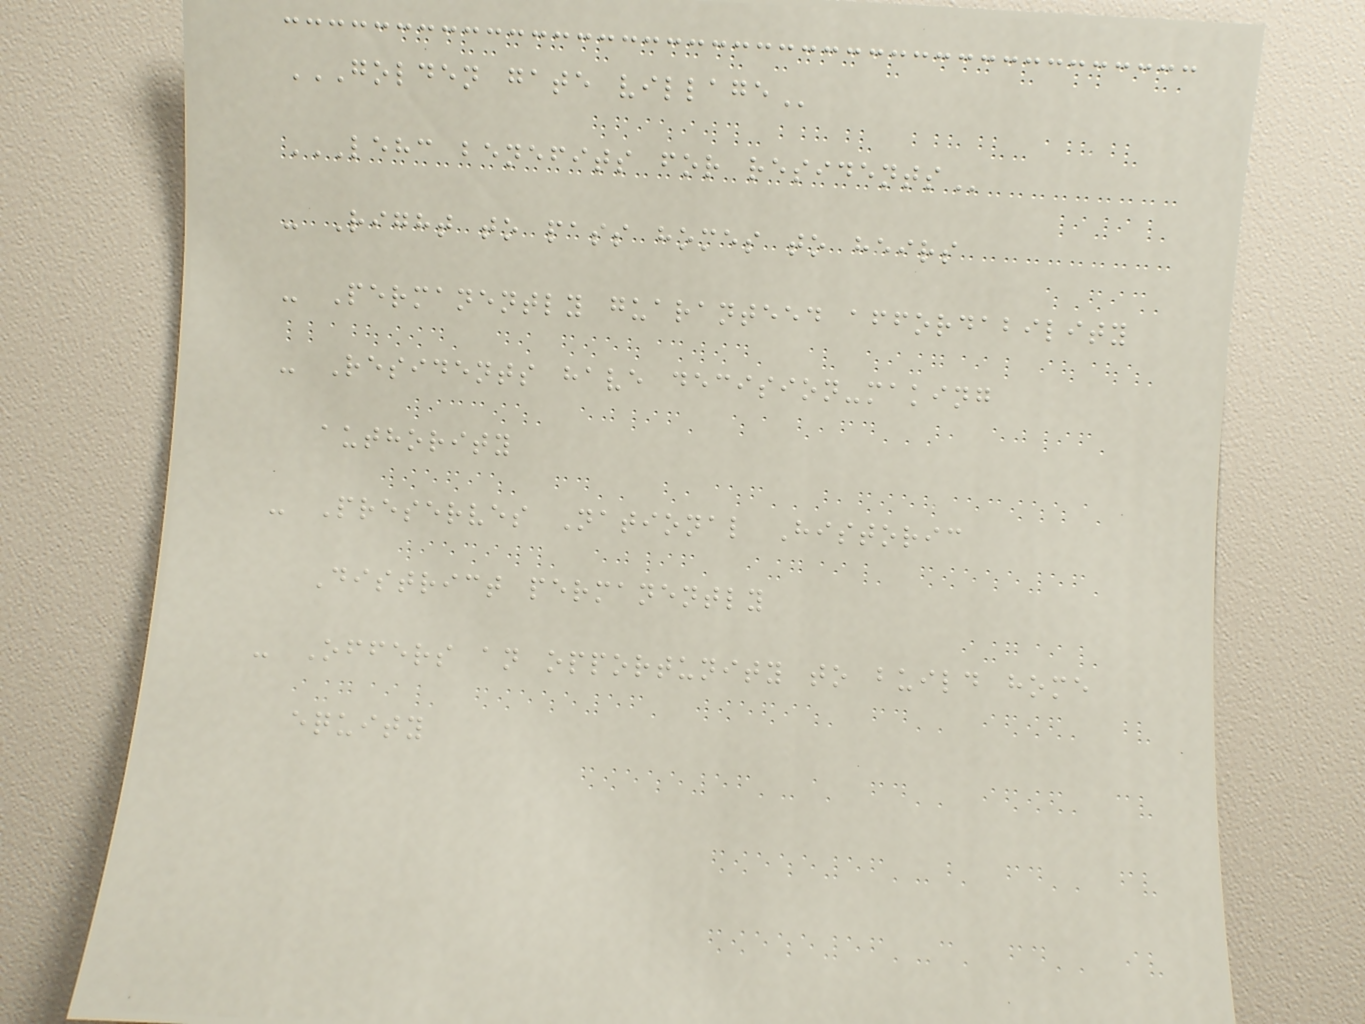GOLDEN GATE VILLAGE
LEHC BENEFITS FOR RESIDENTS
- Right to pass homes to heirs
- Permanently guaranteed affordability
- Residents have decision-making
authority
- Preserves National Historic
District permanently
- Offers an opportunity to build home
equity
